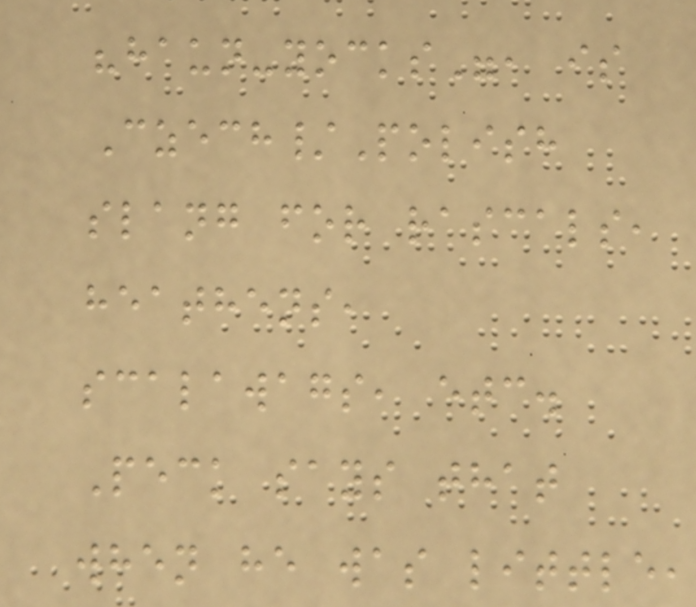"haun-yocks", is
Czech/Polish
slang for rascals,
heathens,
scalawags, etc.
Peck says that
when he was little,
